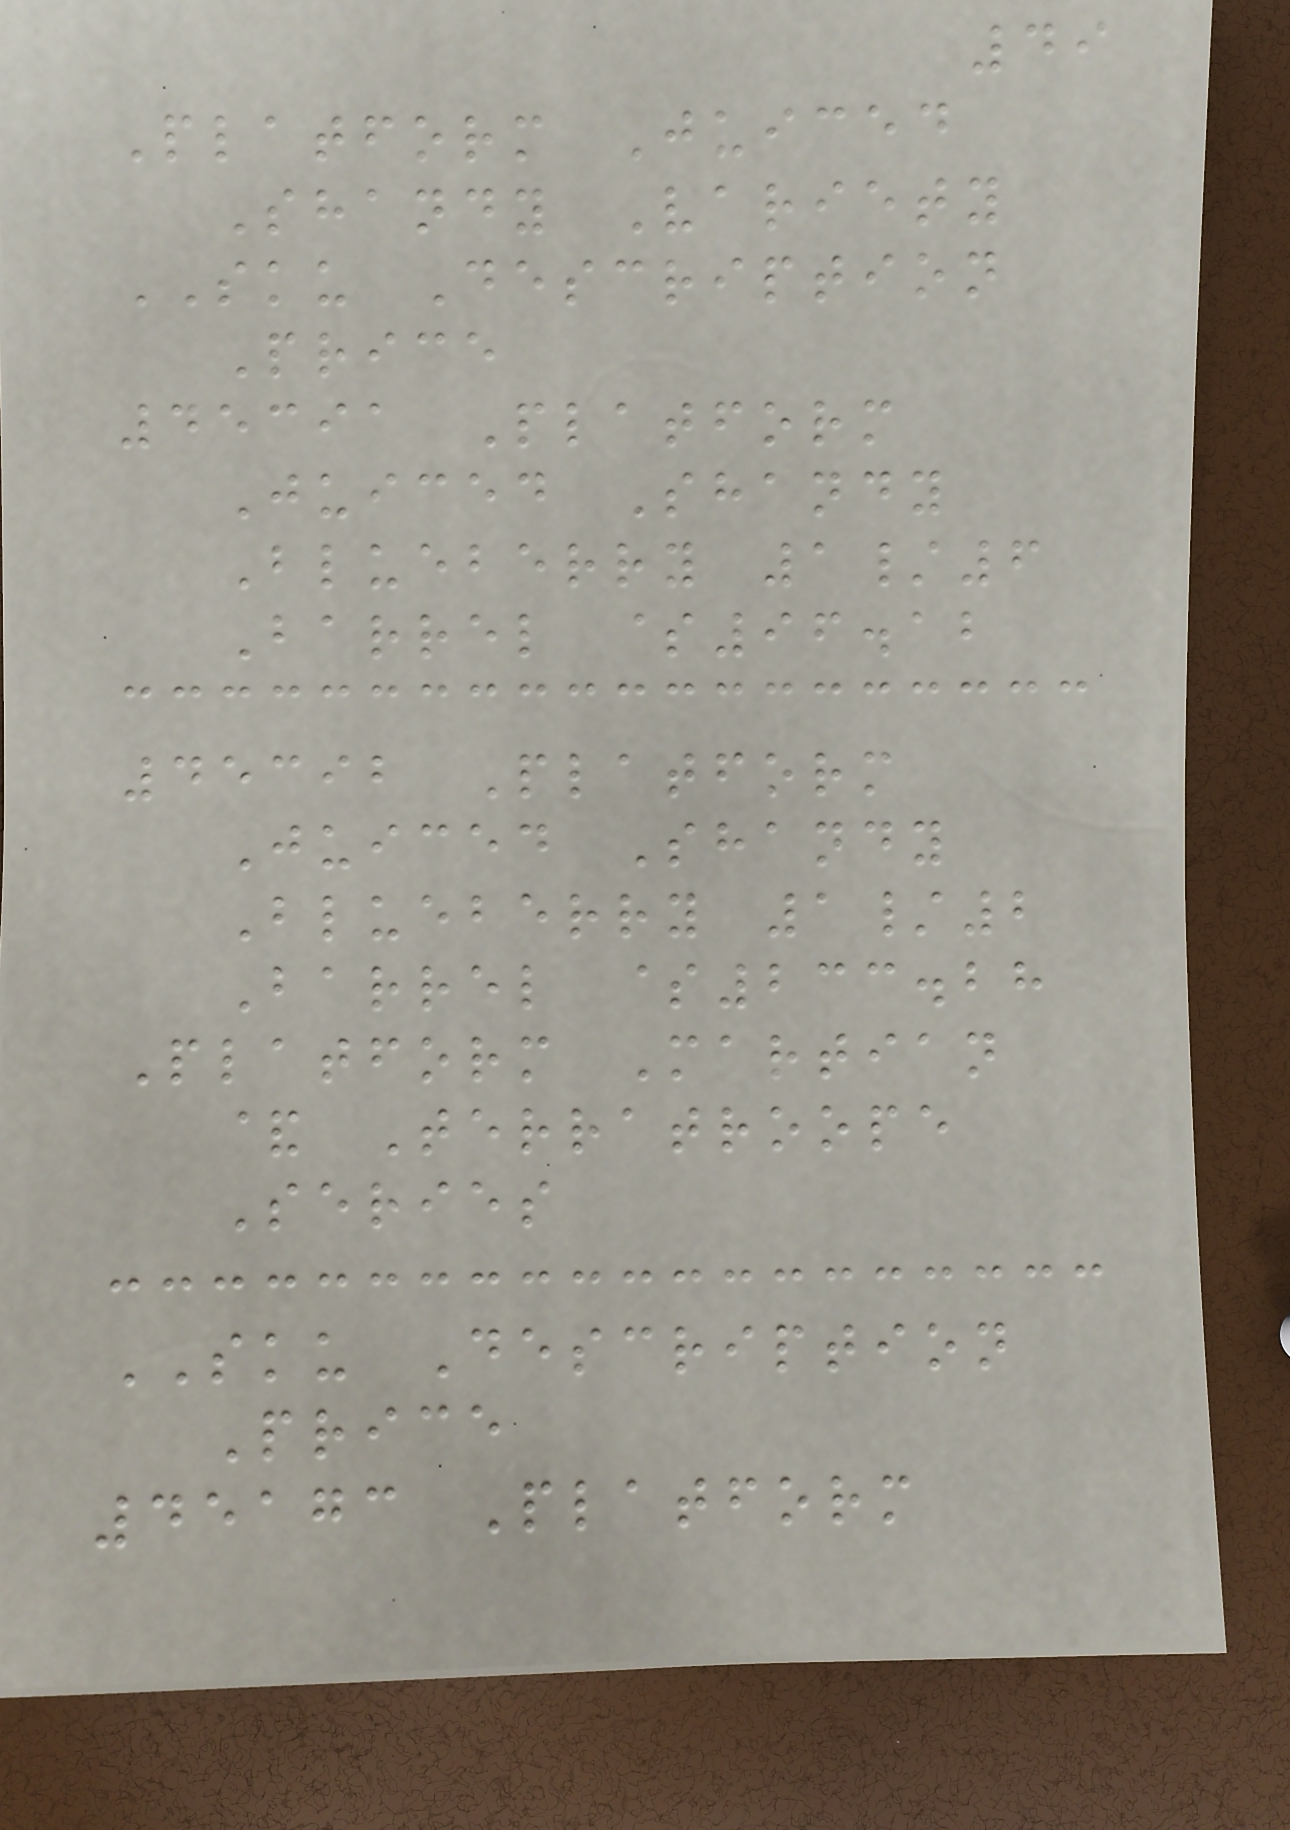49
Platform Juiced
Shandy Variety
SKU Description
Price
45391 Platform
Juiced Shandy
Blueberry 1/6
Barrel $96.12
45392 Platform
Juiced Shandy
Blueberry 1/2
Barrel $233.28
Platform Martian
& Terratroope
Series
SKU Description
Price
45173 Platform
